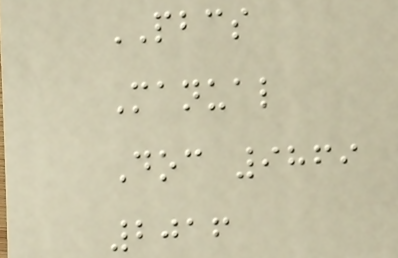PBCS
Manual
Doc 9869
2016
